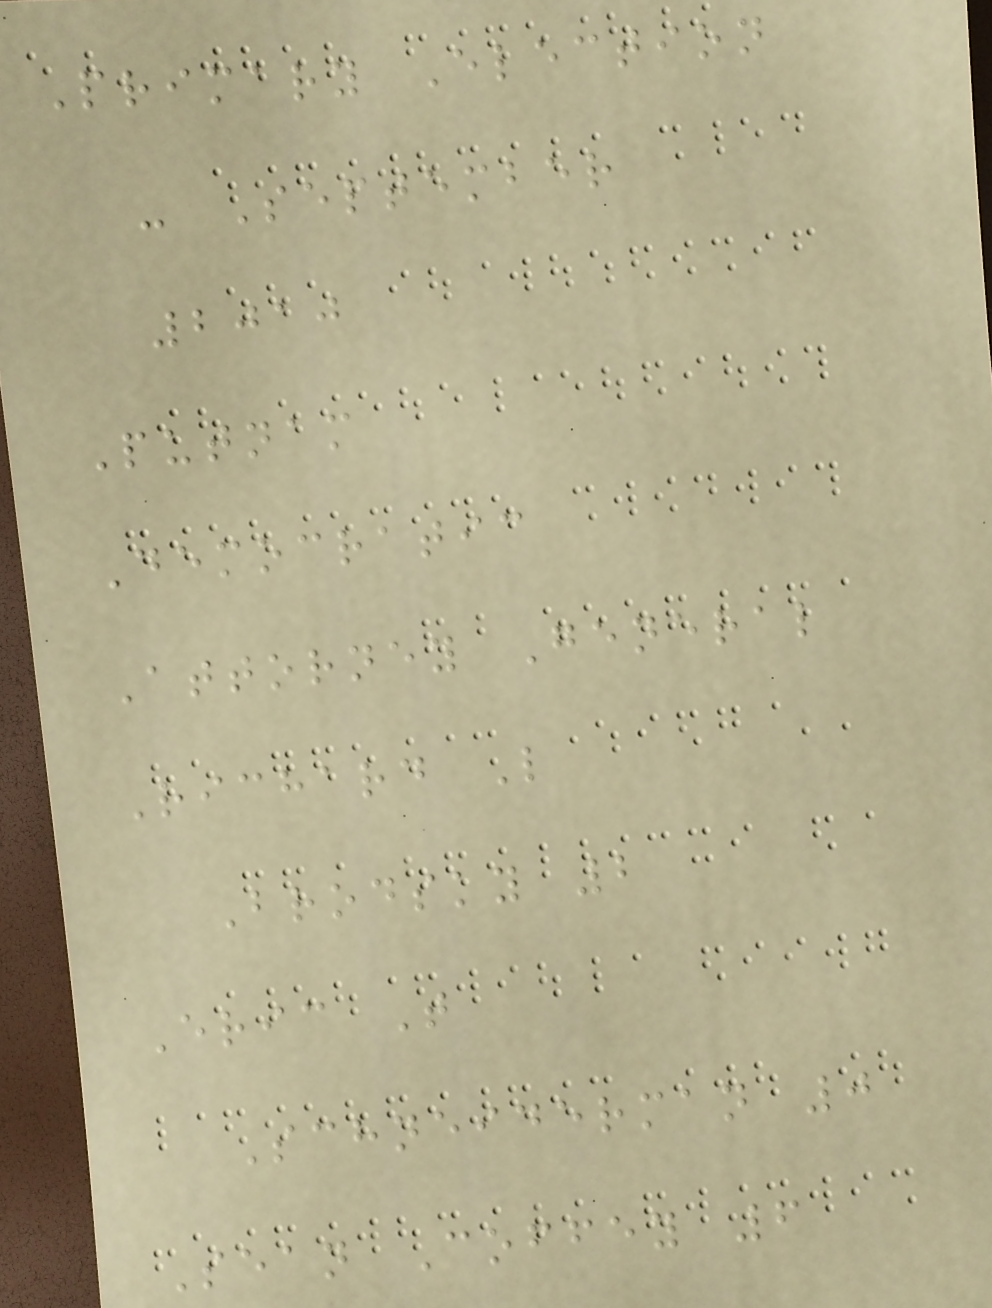Primary Election
- September
2010
Putnam
Democratic
Attorney General
Richard L
Brodsky 2
Eric T
Schneiderman 0
Sean Coffey 6
